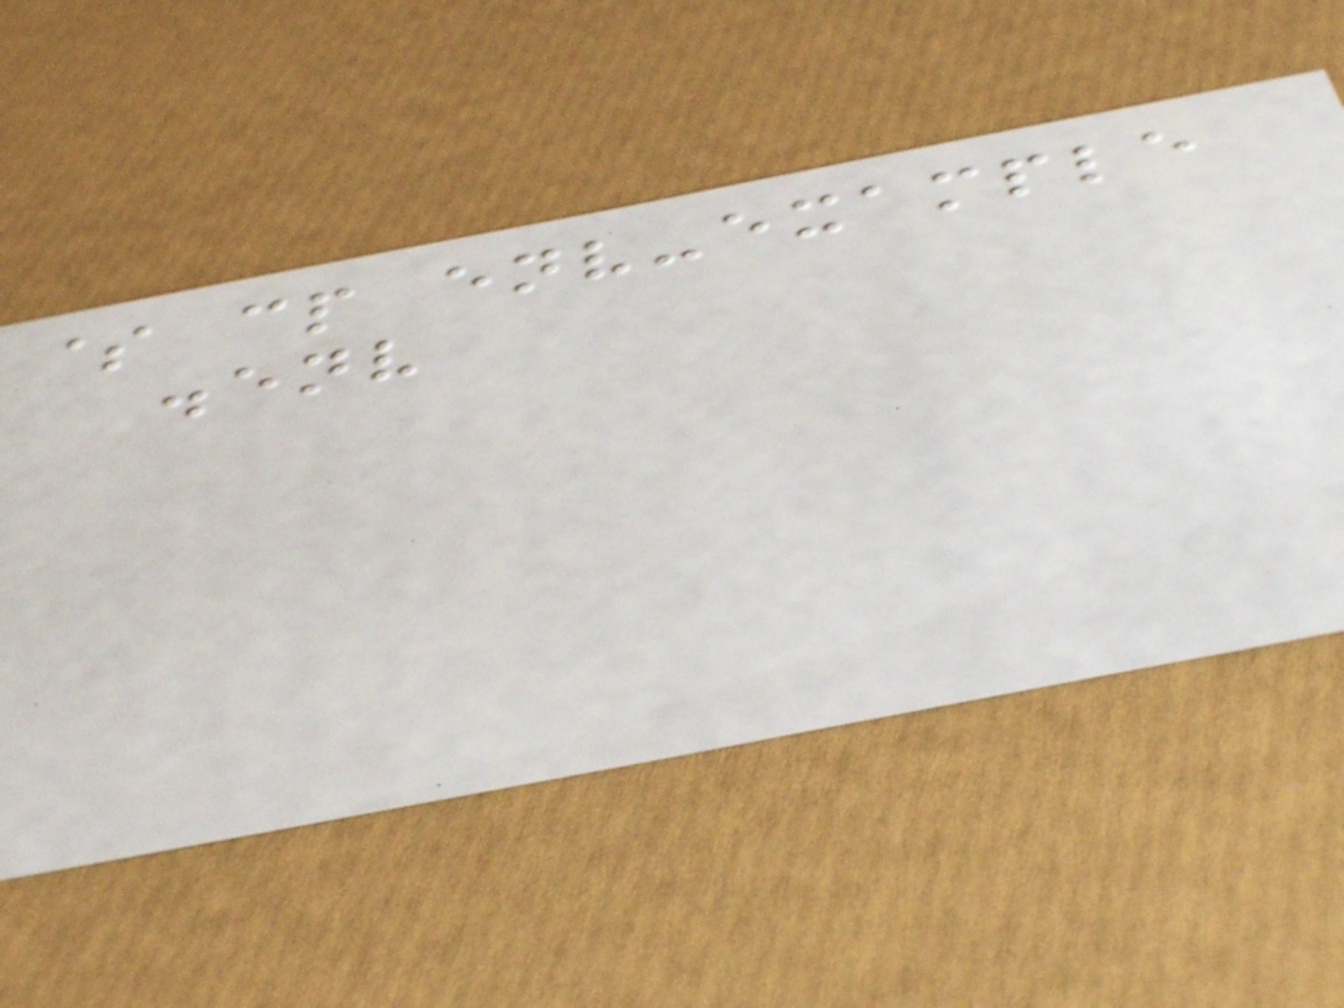$ cp env-example
.env
